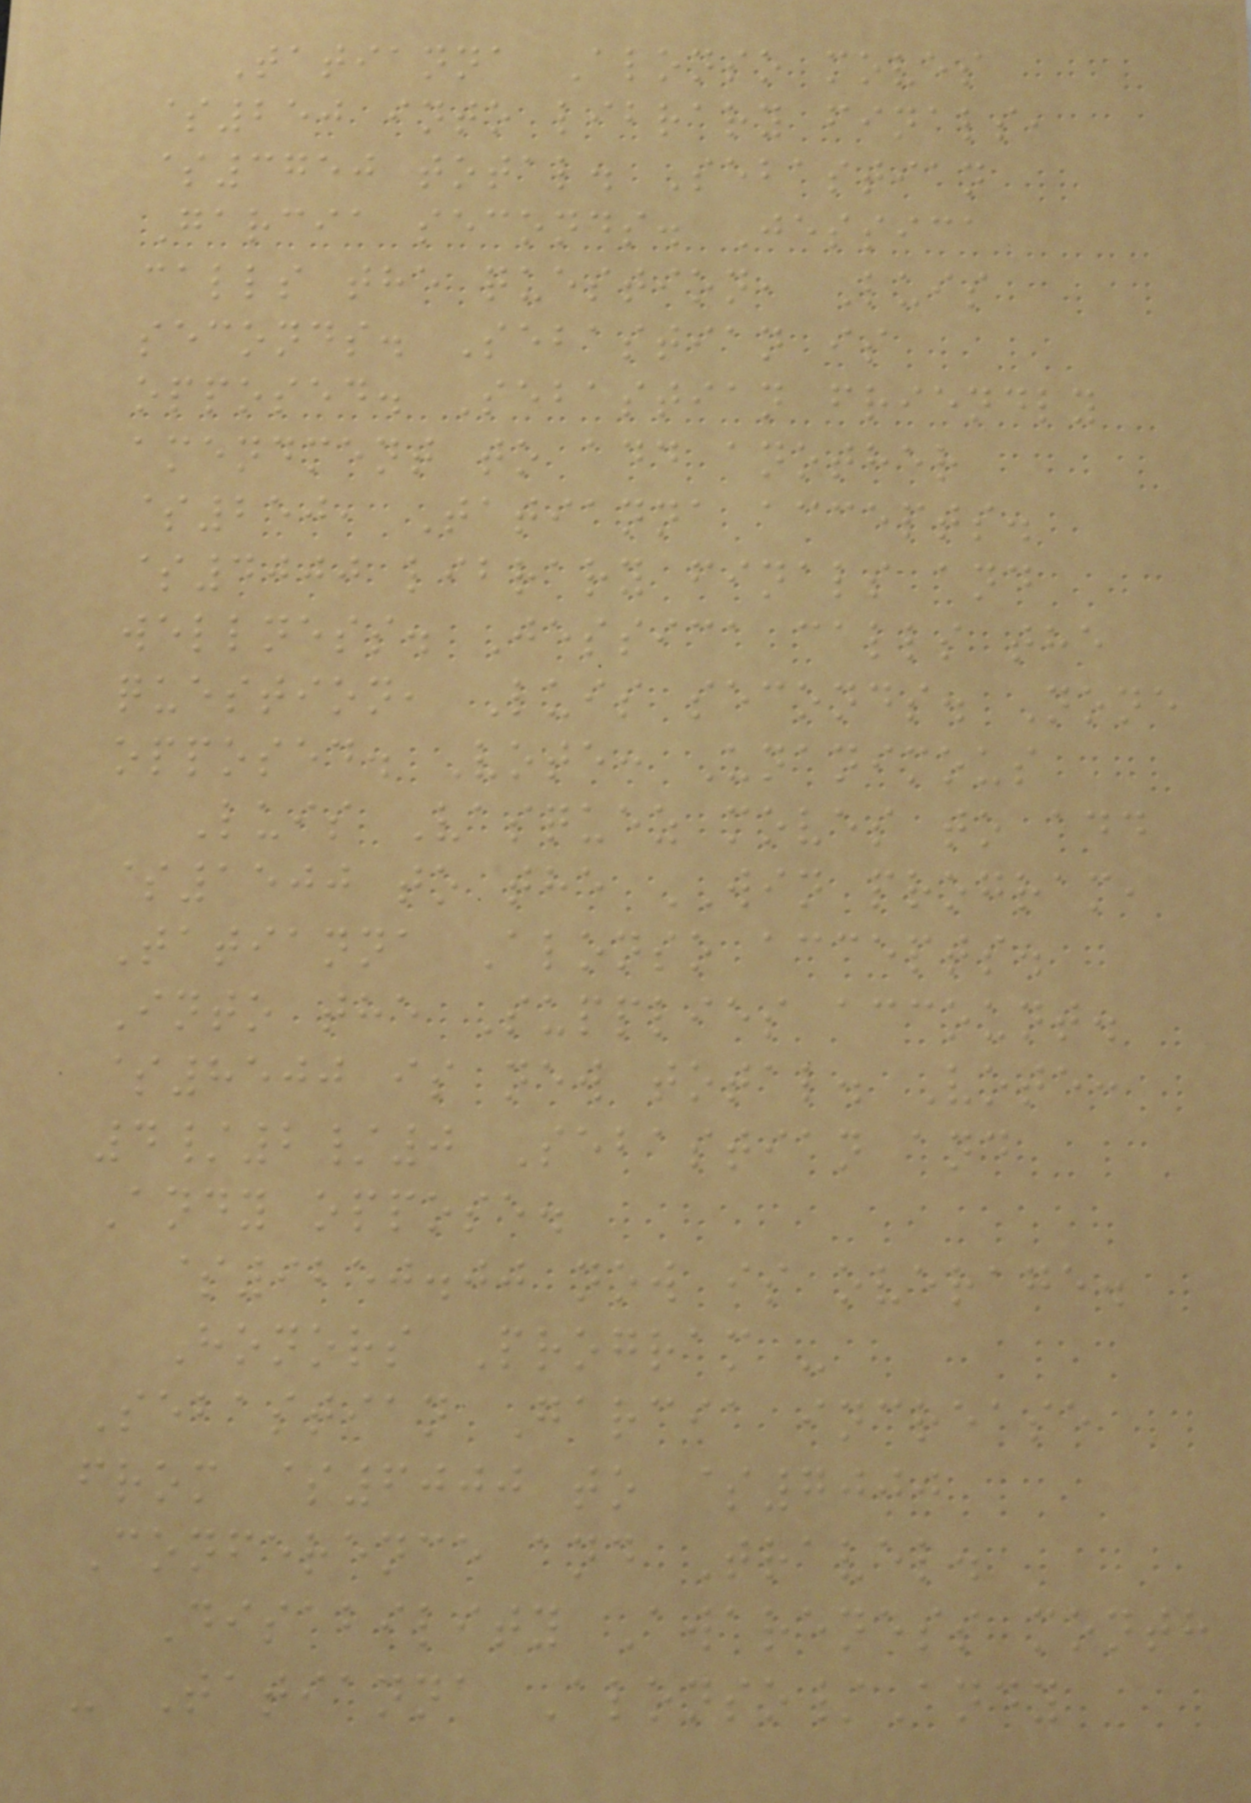Tatianna Alonso moves
$250 into library finals,
$3750 total. Sebastian
Garcia seconds. Jessica
calls the question, Luis
seconds. Sebastian is
opposed. Sebastian friendly
amendment to add another
$250, Tatianna accepts.
$4000 library finals and
wellness. Jessica calls the
question, Luis seconds. None
opposed. Vote: Unanimous
Luis Vasquez moves to add
$1500 to the WIN program,
Tatianna Alonso accepts.
Into the Supplies account.
$8500 is new total. Vote:
4/2/0 Sebastian and
Andy oppose.
$9250.00 now is overage.
Honors Program -
Sebastian Garcia increase
from $6000 to $7000
Conference and Travel.
Disability Awareness month
- Tatianna Alonso/Andy
